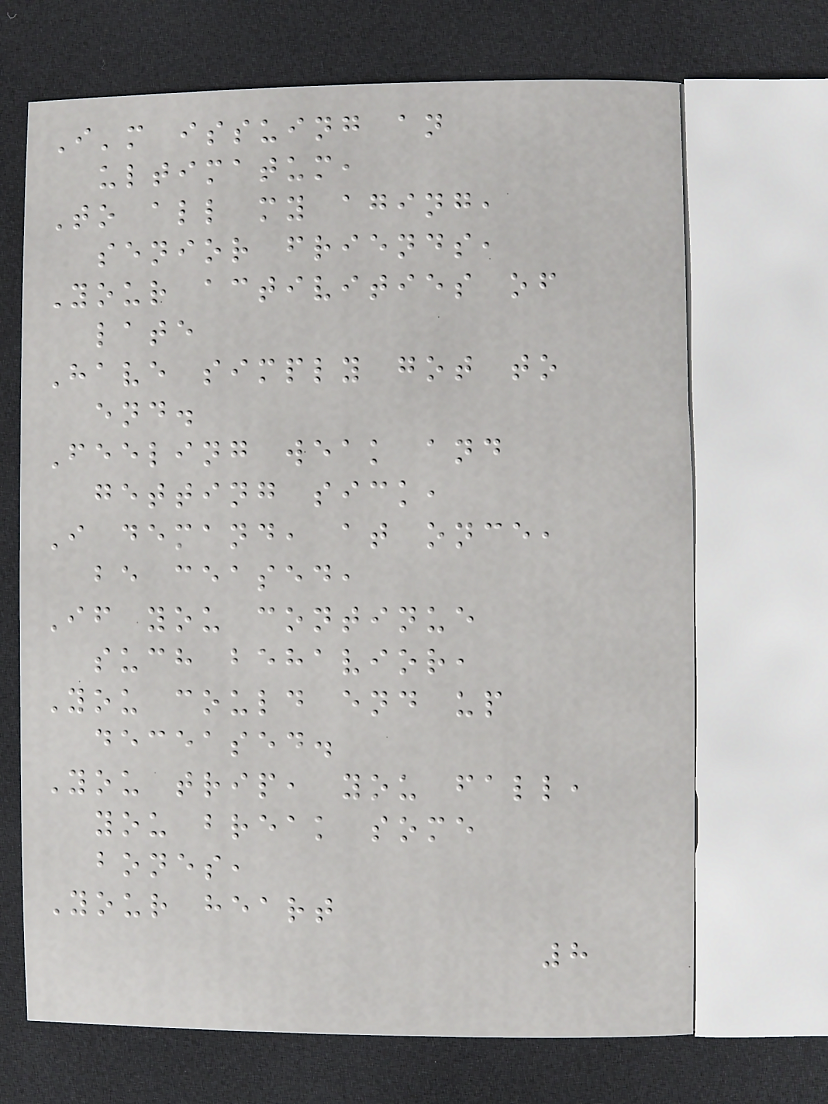I'm issuing an
ultimatum,
To all my aging,
senior friends,
Your activities of
late
Have simply got to
end.
Feeling weak and
getting sick,
I demand, at once,
be ceased,
If you continue
such behavior,
You could end up
deceased.
You trip, you fall,
you break some
bones,
Your heart
8
